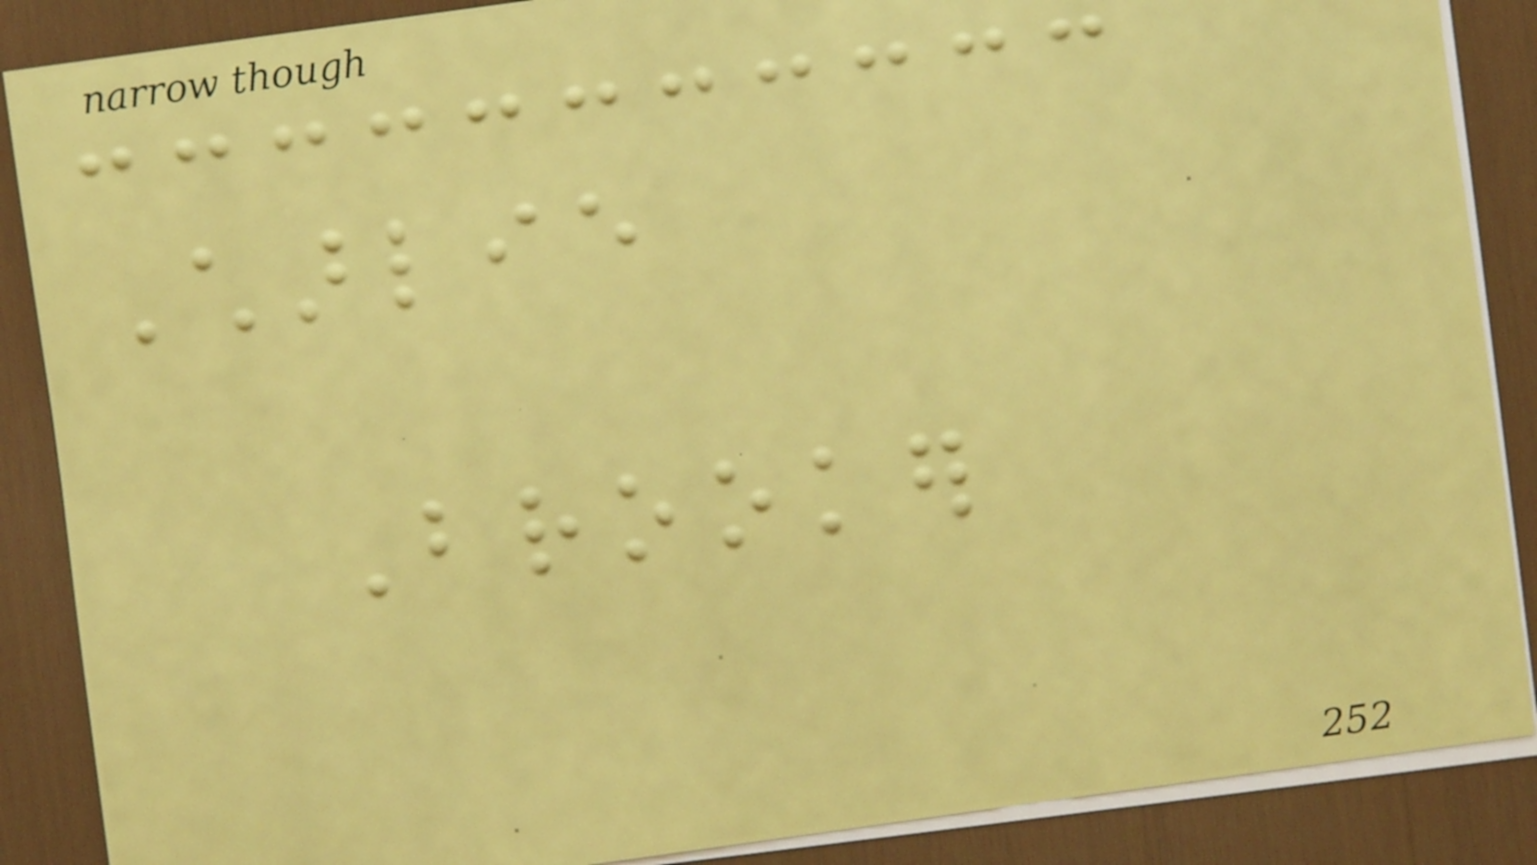Charlie
Brooker
